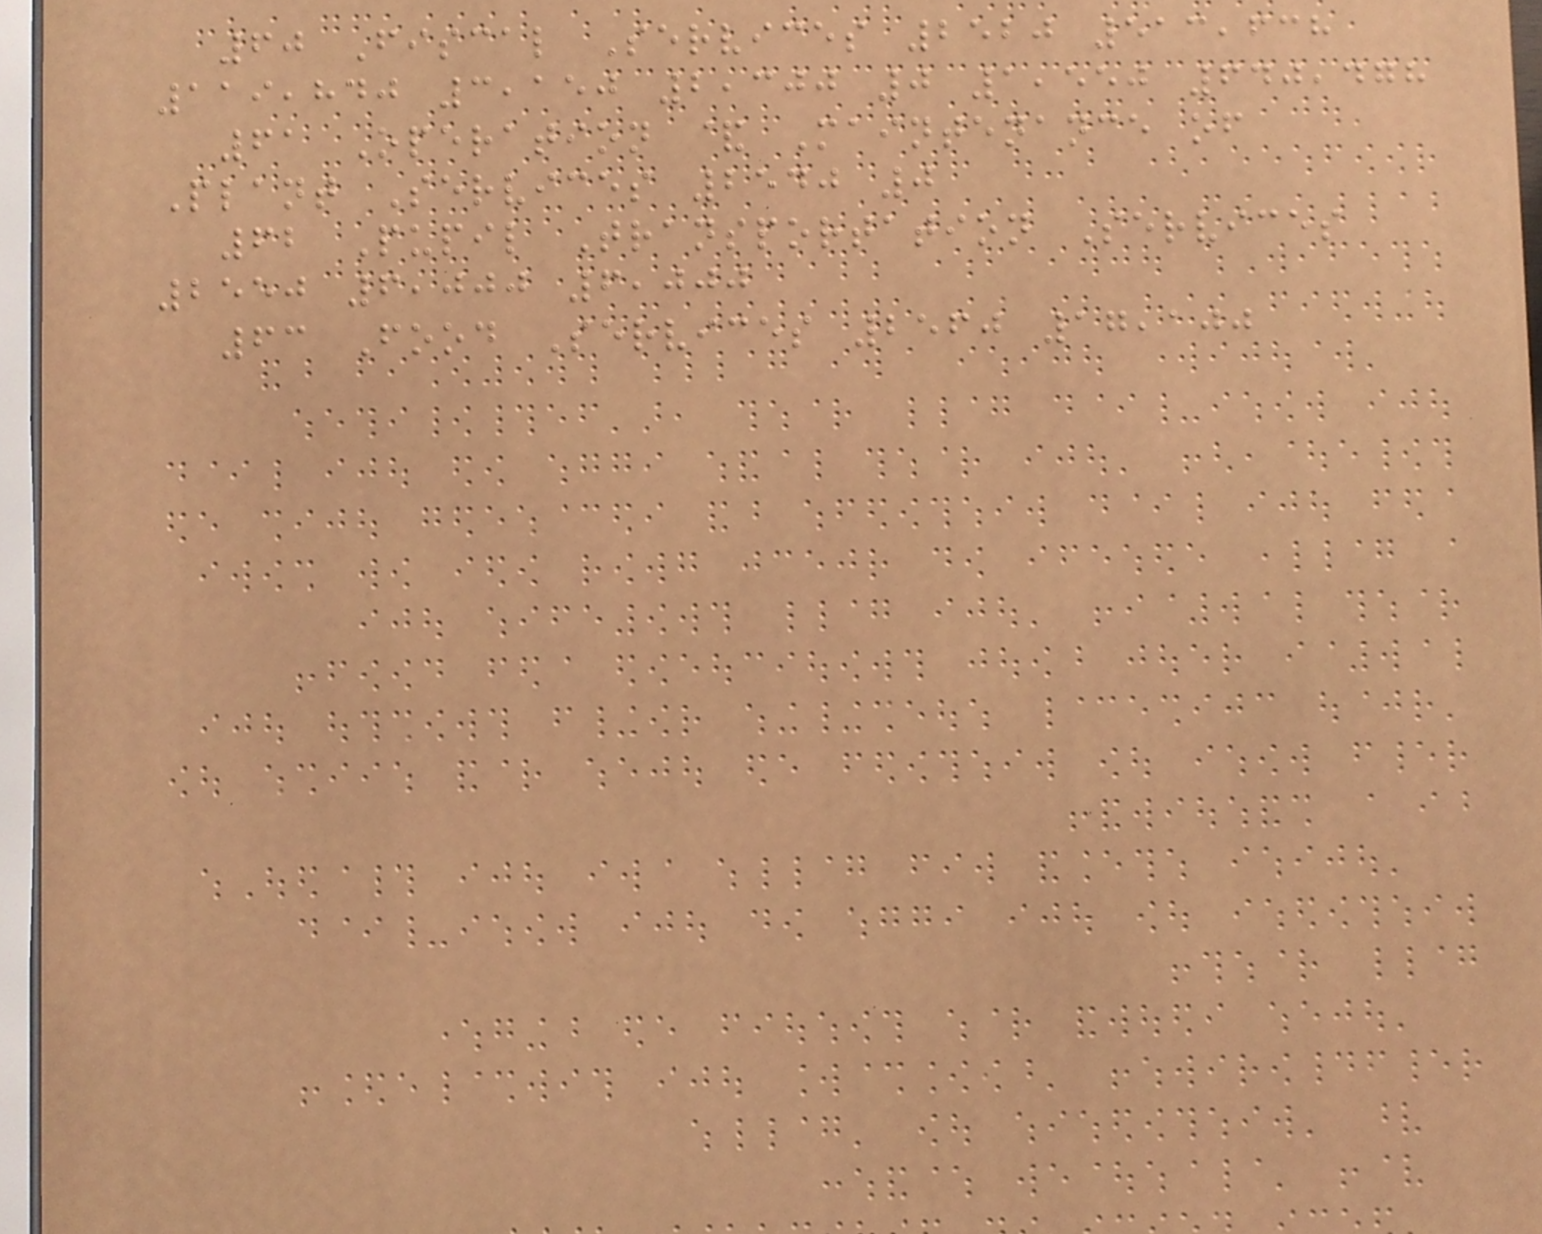60 Fiscal Services 2520 513,638
119,840 3,150 2,300 0 1,550 640,478
61 Operation & Maintenance of
Plant Services 2540 0
62 Pupil Transportation Services
2550 6,000 6,000
63 Food Services 2560 17,100
